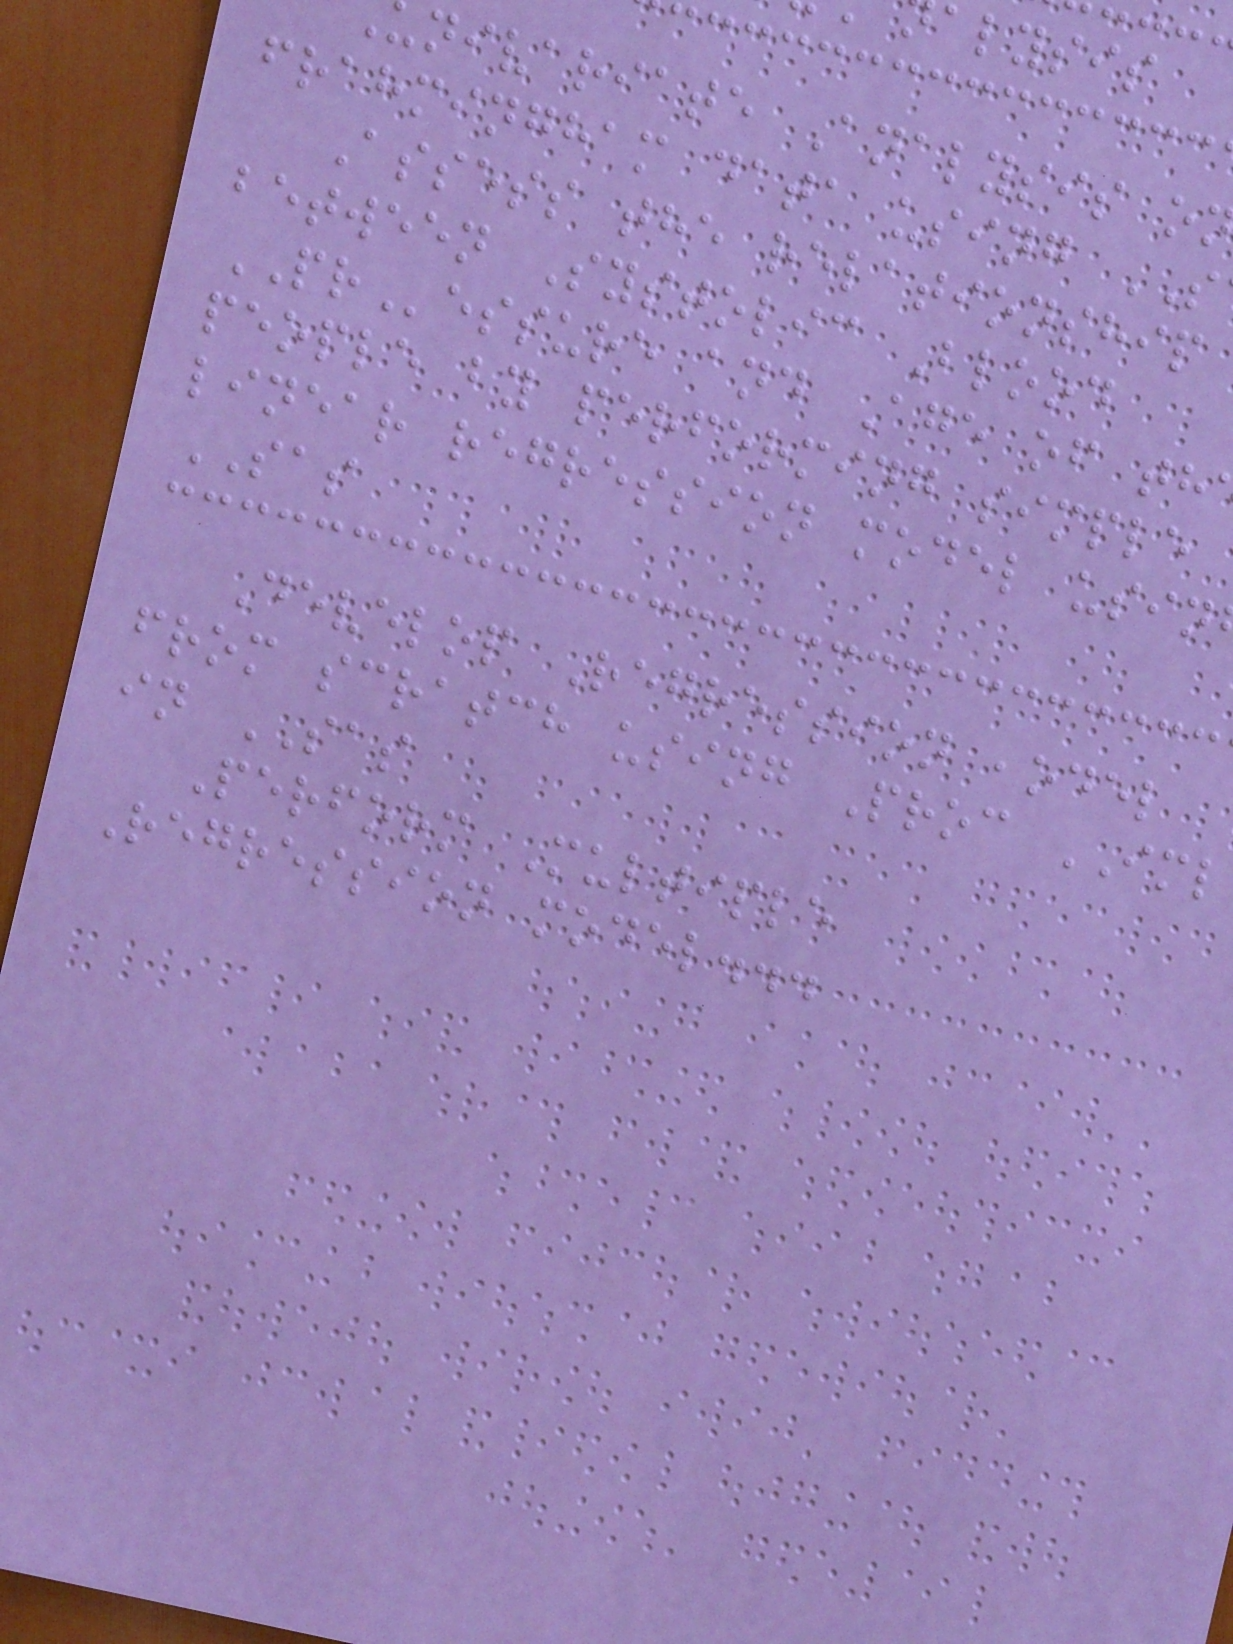alysis
nivariate Analysis o
frahmingham data using
Assess the relationship
between Systolic Blood
PRessure and Age of th
people by performing simple
linear regression model usin
SAS
Develop Regression ,odel
from scratch using Proc IML
in SAS
Perform Multiple
Regression model...
